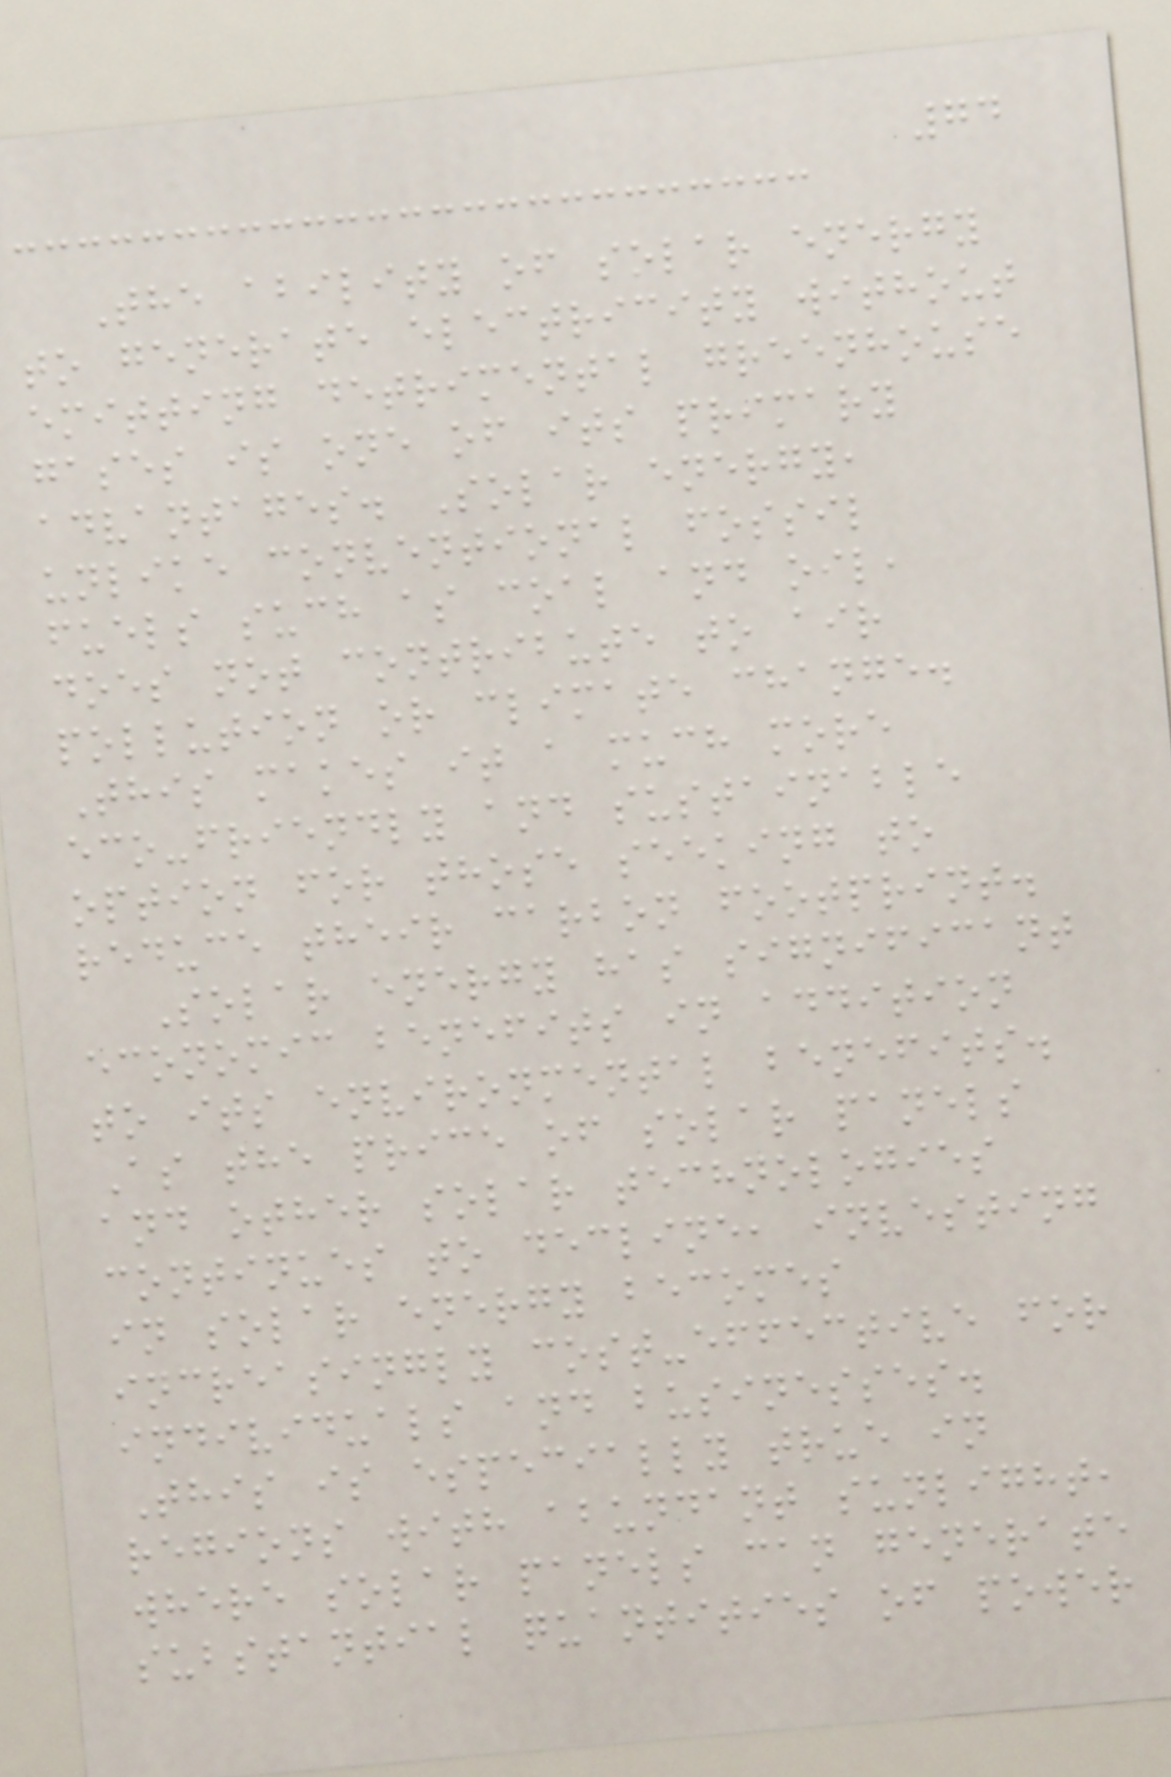74
The ability of solar energy
to generate electricity without
emitting detrimental greenhouse
gases is one of its primary
advantages. Solar energy,
unlike conventional fossil
fuels such as coal and oil,
does not contribute to air
pollution or climate change.
This makes it a much more
eco-friendly and sustainable
option for those seeking to
reduce their carbon footprint.
Solar energy has significant
economic benefits in addition
to its environmental benefits.
As the price of solar panels
and other solar technologies
continues to decline, investing
in solar energy becomes
increasingly cost-effective for
individuals and businesses.
This is especially true in
regions with abundant sunlight,
where solar panels can generate
substantial quantities of power
